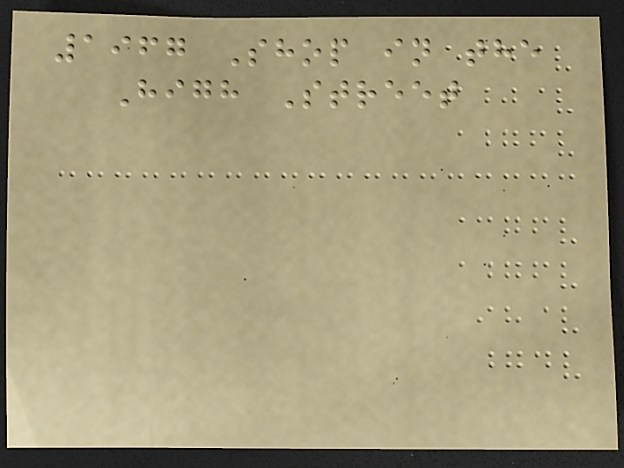1967 Shop in the
High Street
